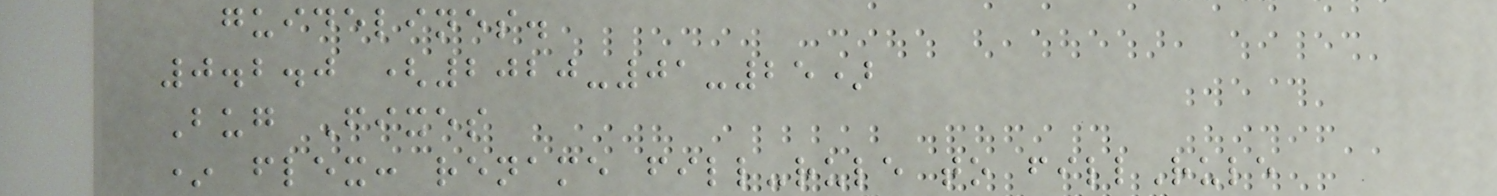guidelines.
0.2.0 (2020-01-25)
Bug Fixes
* flex: rename fill-rule to fillRule
